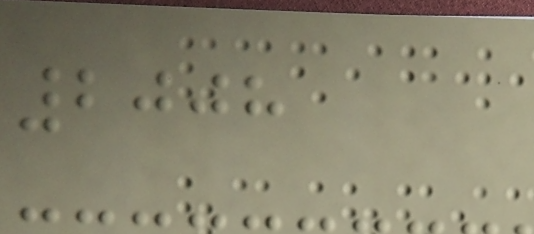2008
